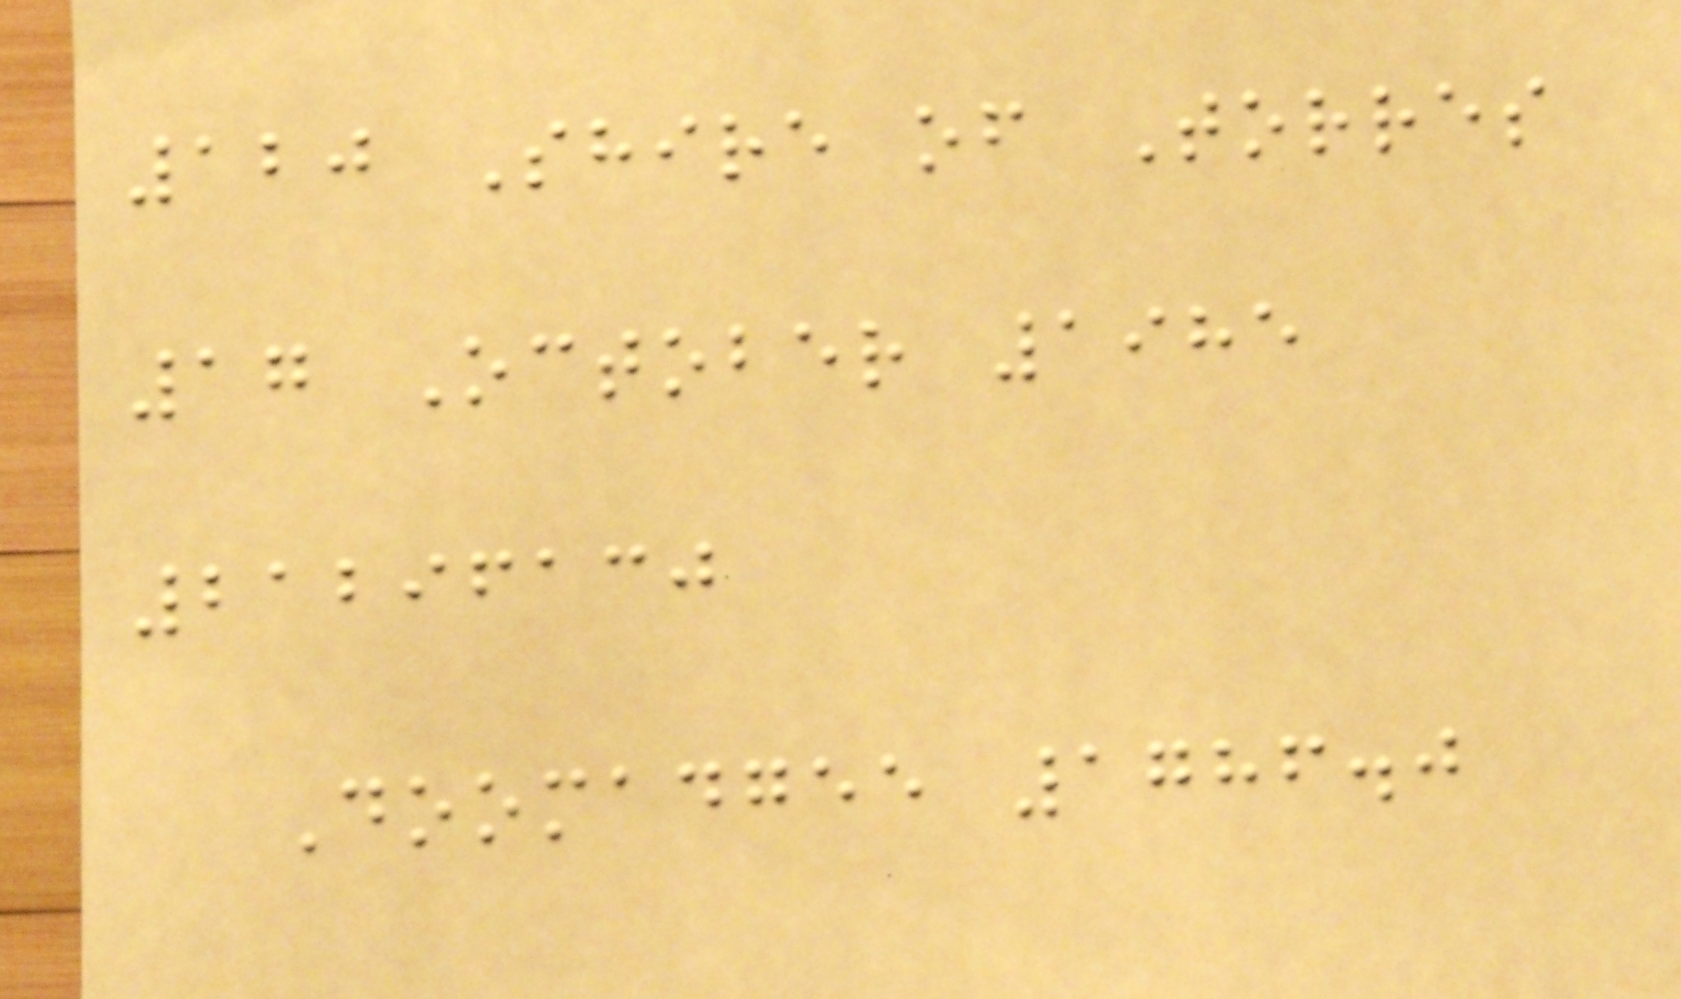120 Shire of Torres
17 October 1985
21296130
Doomadgee 1786.0
